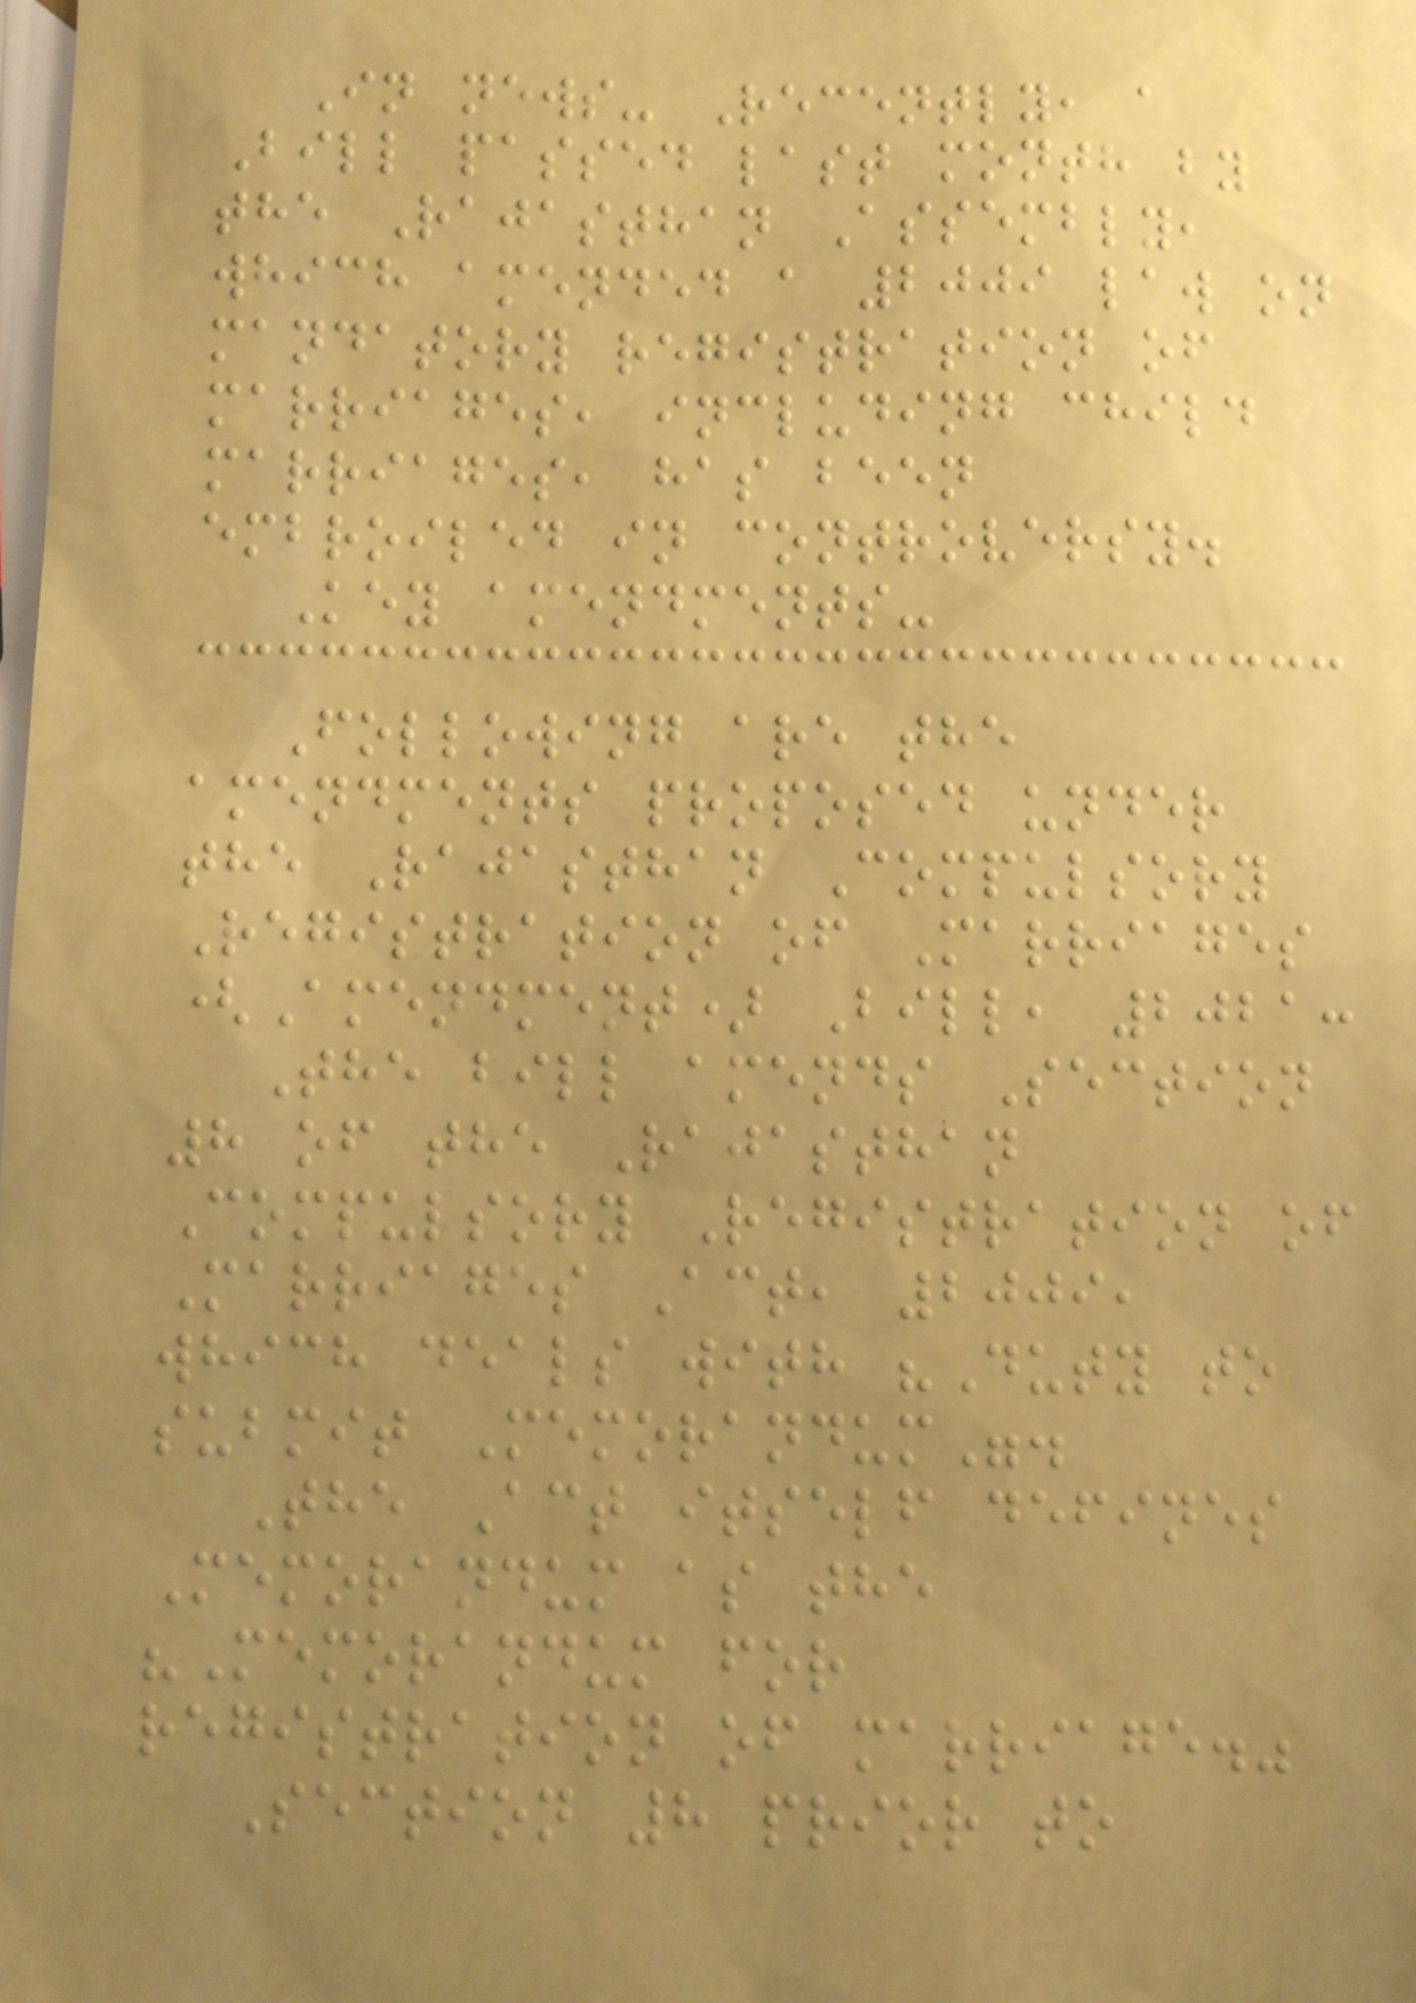In news- Recently, a
Bill passed last month by
the Rajasthan Assembly,
which amended a 2009 law on
mandatory registration of
marriages, including child
marriages, has been
embroiled in controversy.
Key amendments-
Following are the
amendments proposed under
the Rajasthan Compulsory
Registration of Marriages
(Amendment) Bill, 2021:
The bill amends Section
8 of the Rajasthan
Compulsory Registration of
Marriages Act, 2009,
which deals with "Duty to
submit Memorandum".
The Act itself defines
Memorandum as the
"Memorandum for
registration of marriage."
Section 8 prior to
